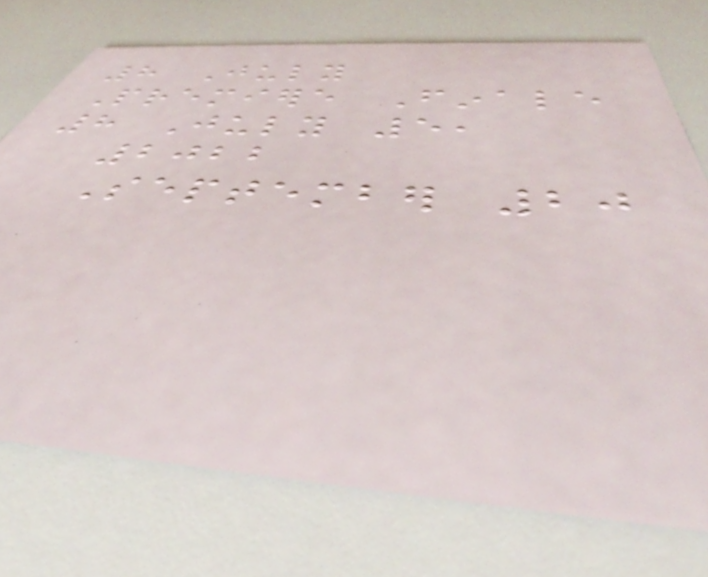8 July
Premiere Finale
8 July 5,
2022
September 20
